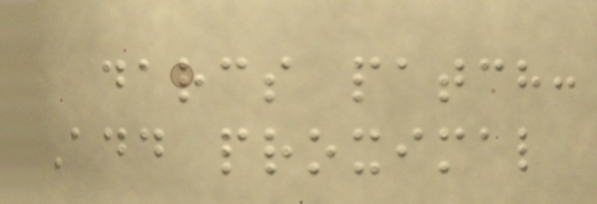darcs patch:
Add proximal
